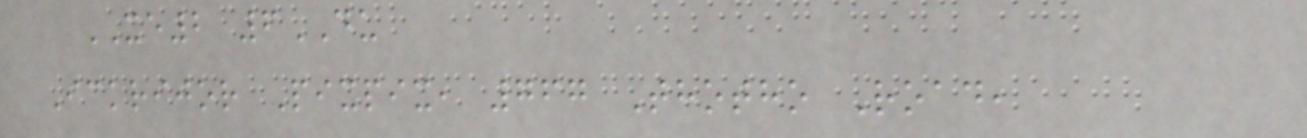XE2 6DU
Ickrijor Pixpix, 767 Thotho Road,
